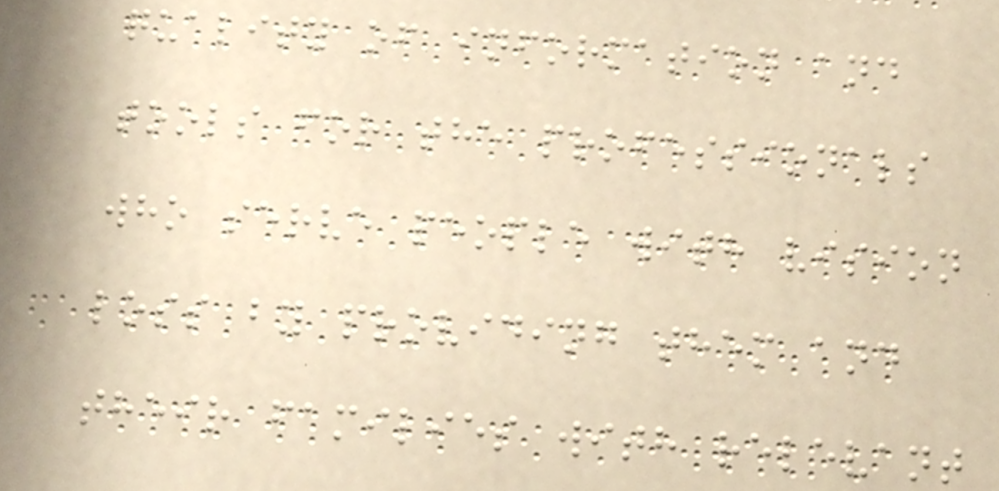quality of information and
tools for the professionals
who serve people with vision
loss by providing them and
their families with relevant
